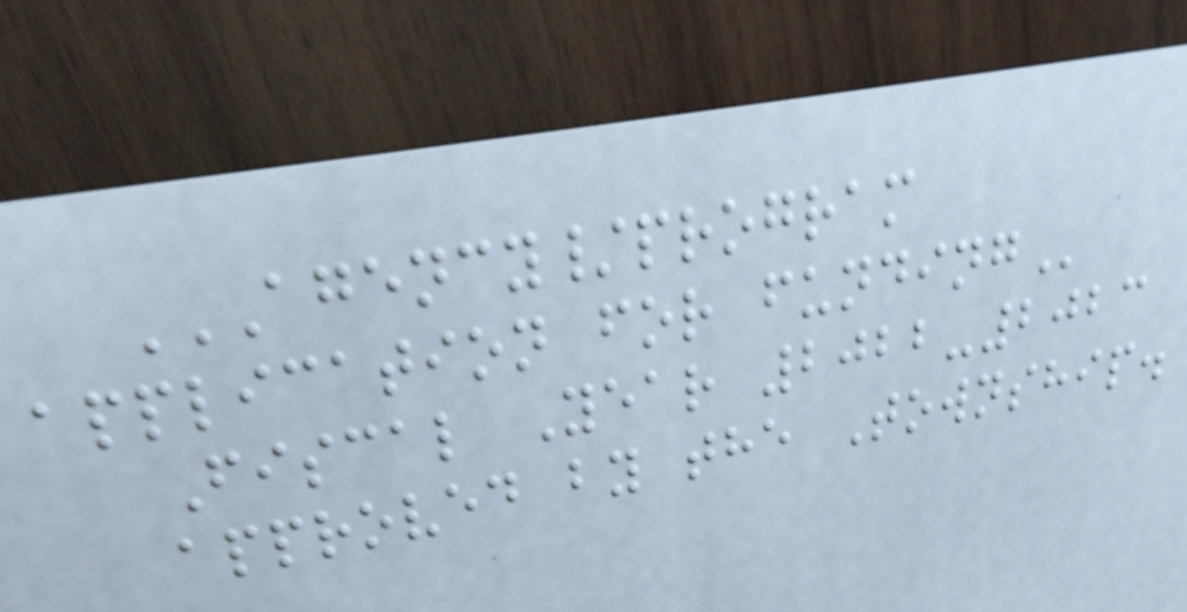AGENCY/PROGRAM
APPLICATION FOR FUNDING
Fiscal Year 2022-2023
approved by the Township.
